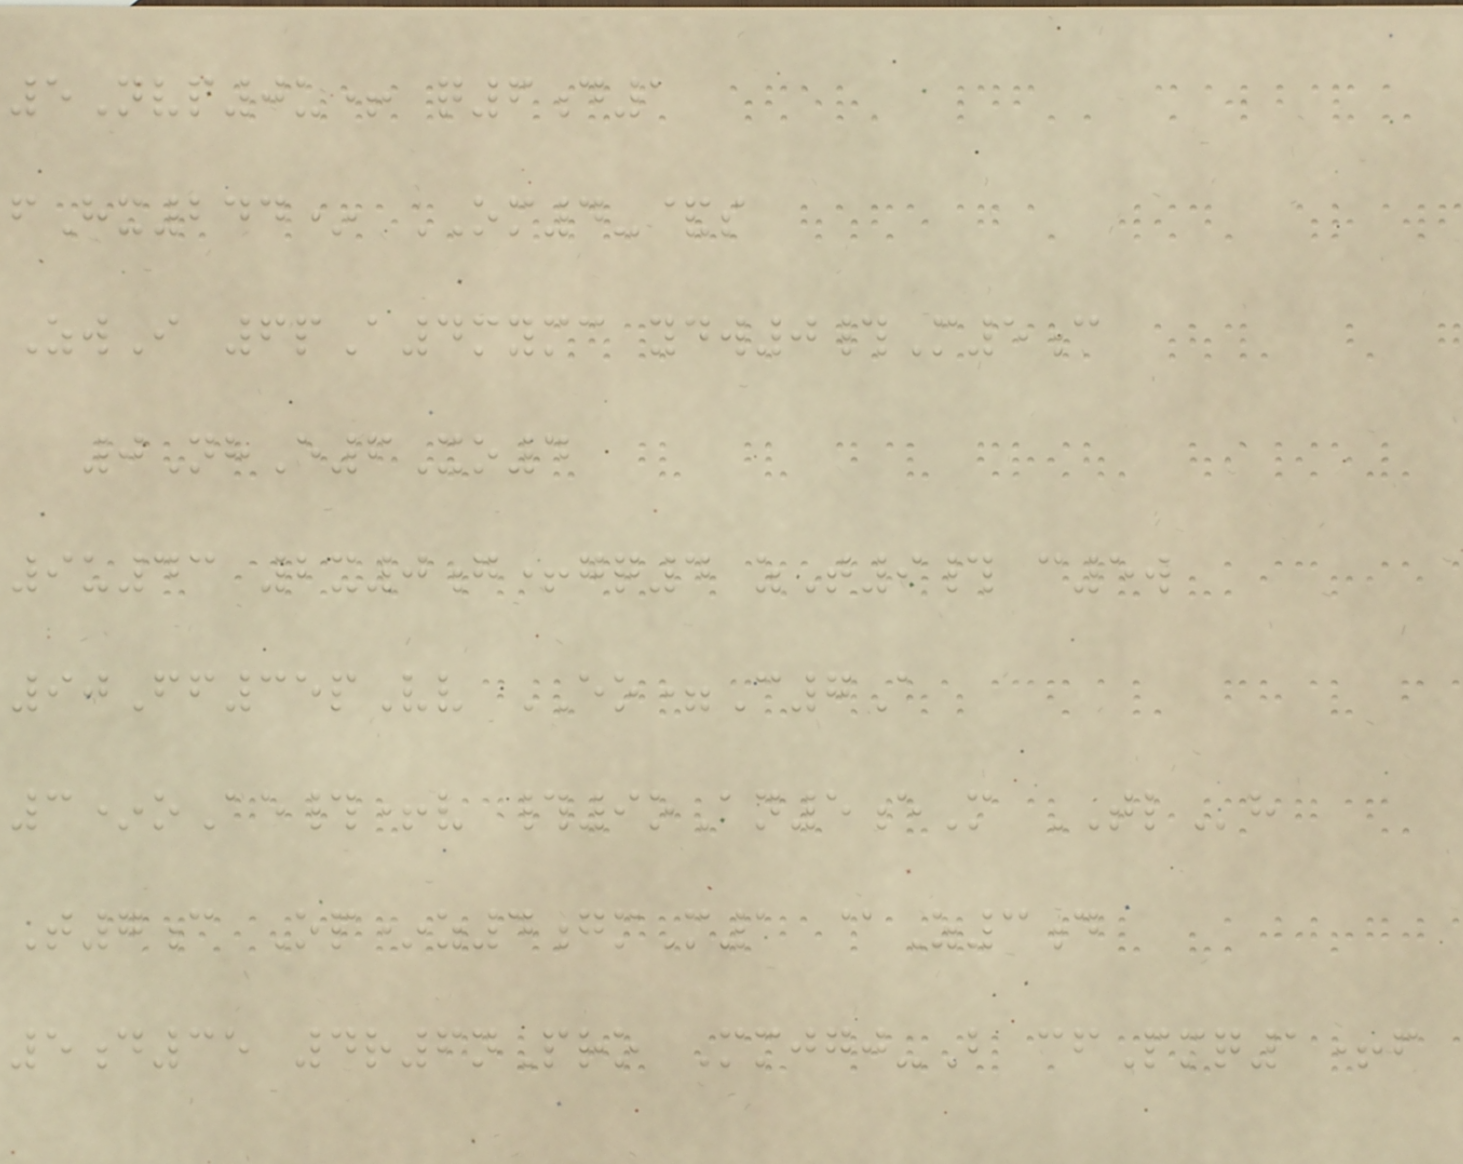5Nvp0u+ q6d1
fHx244* OM4-&s
ZwI 6pA4mymc ydw0#M5c
0NhE6Xo4
9u43 2x0g+gq4 zT9# c5w
90Ff35pVv EO=C7A
3*oAe#+v #9oAn5eM TLh
T7c Op*z4gmM1 @Z3d
5d35 4r6nPro Mmjgj-B cfPmq1+f
